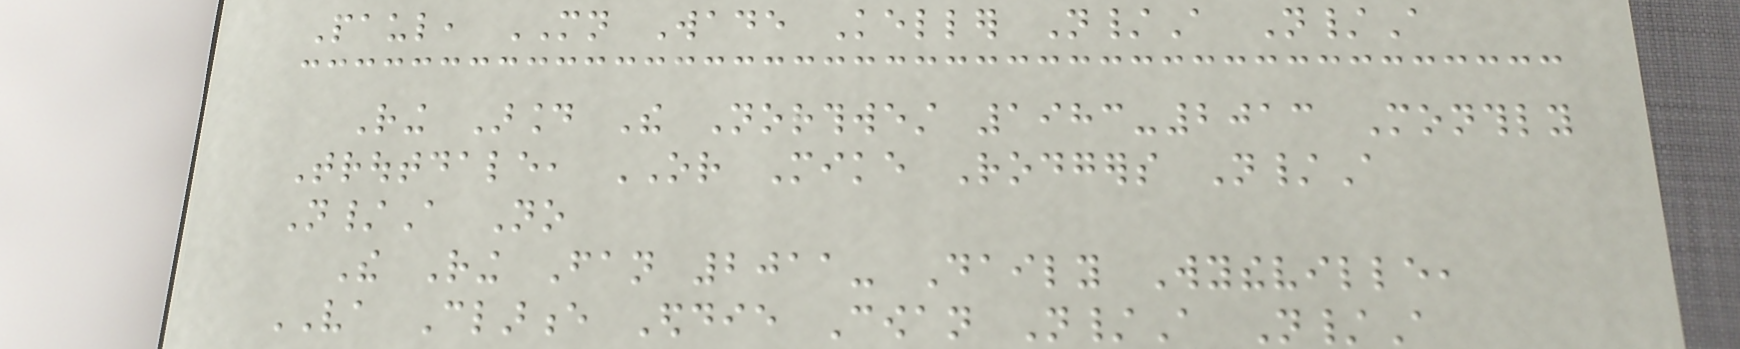Paul, MN Wade Keller N/A N/A
Ring Around The Northwest 1983-2013 Monthly
Troutdale, OR Mike Rodgers N/A
N/A No
The Ring Fan 2011- Daily Wytheville,
VA Clarence Eddie Cowan N/A N/A
